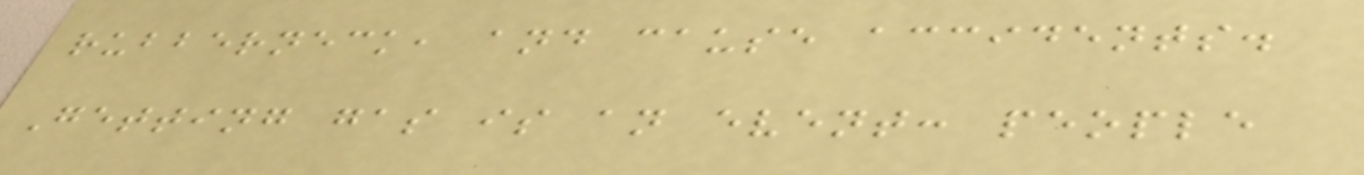rubberneck, and cause accidents.
Getting gas is an event: people
